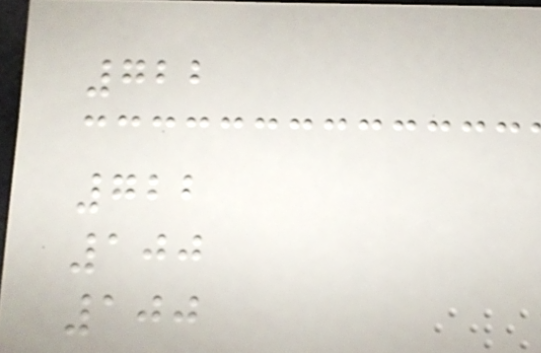722
722
100
100
